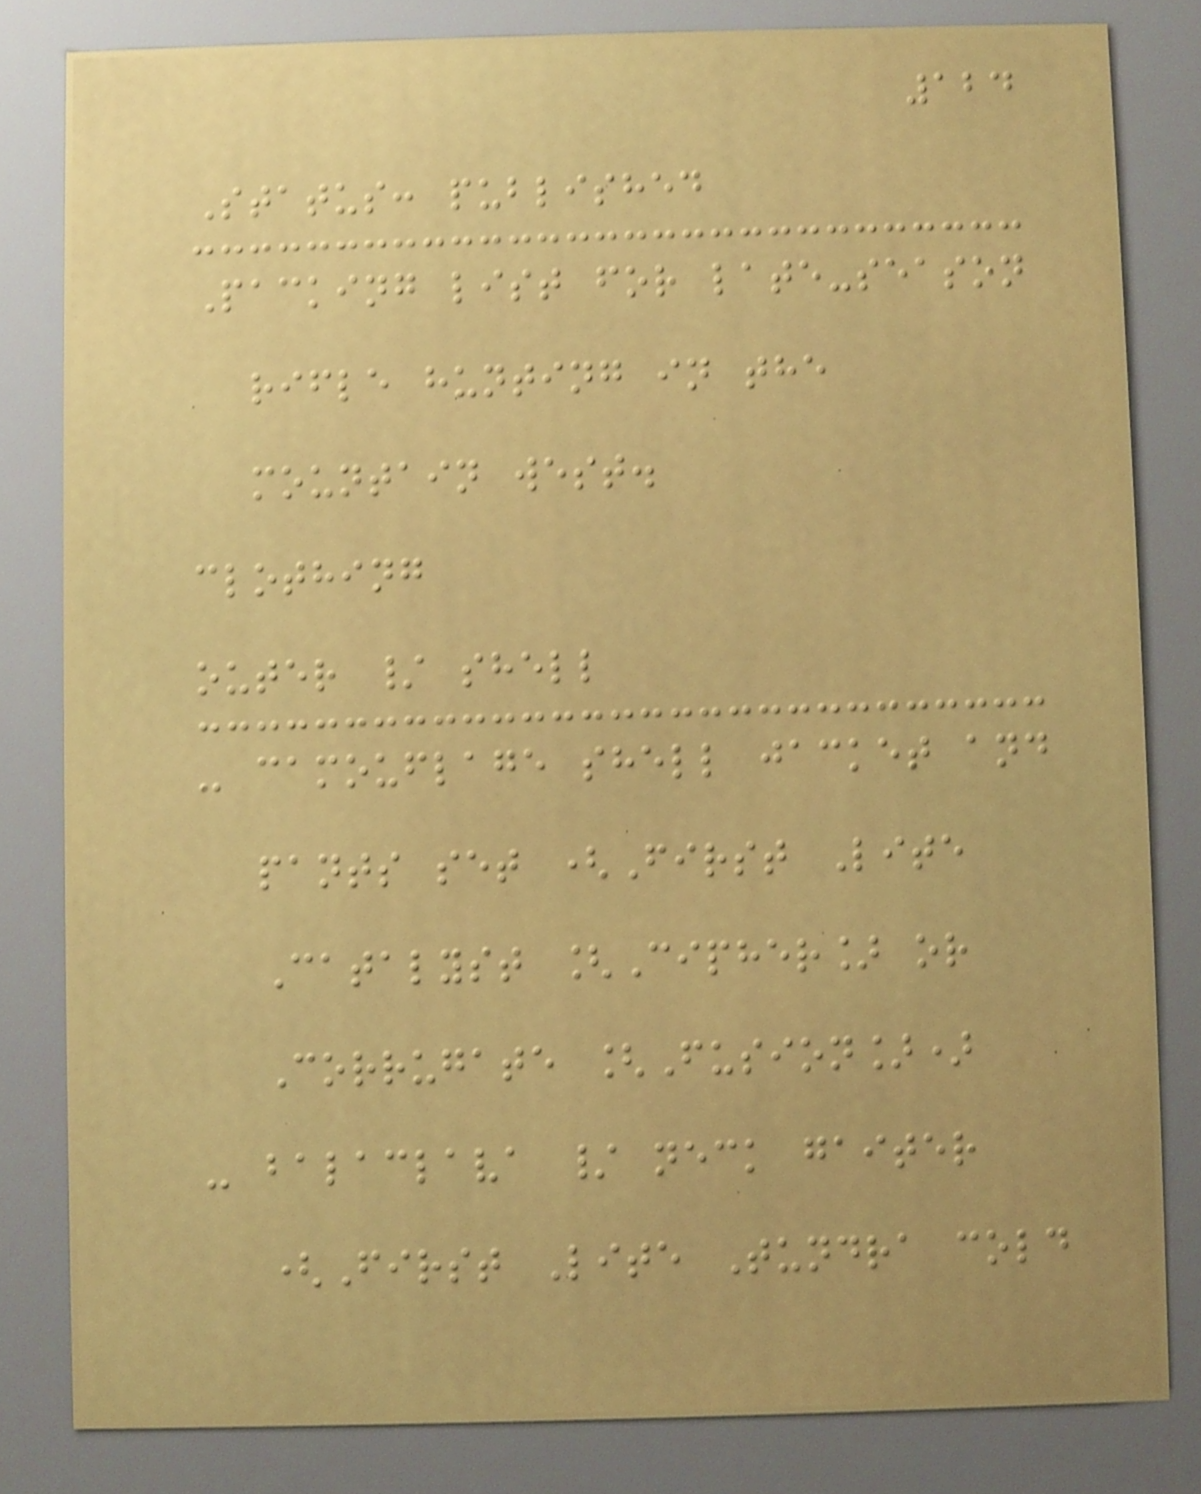124
Status: published
Packing list for late-season
rifle hunting in the
mountain west.
clothing
outer / shell
- camouflage shell jacket and
pants set (First Lite
Catalyst [Cipher] or
Corrugate [Fusion])
- balaclava / neck gaiter
(First Lite Tundra cold
